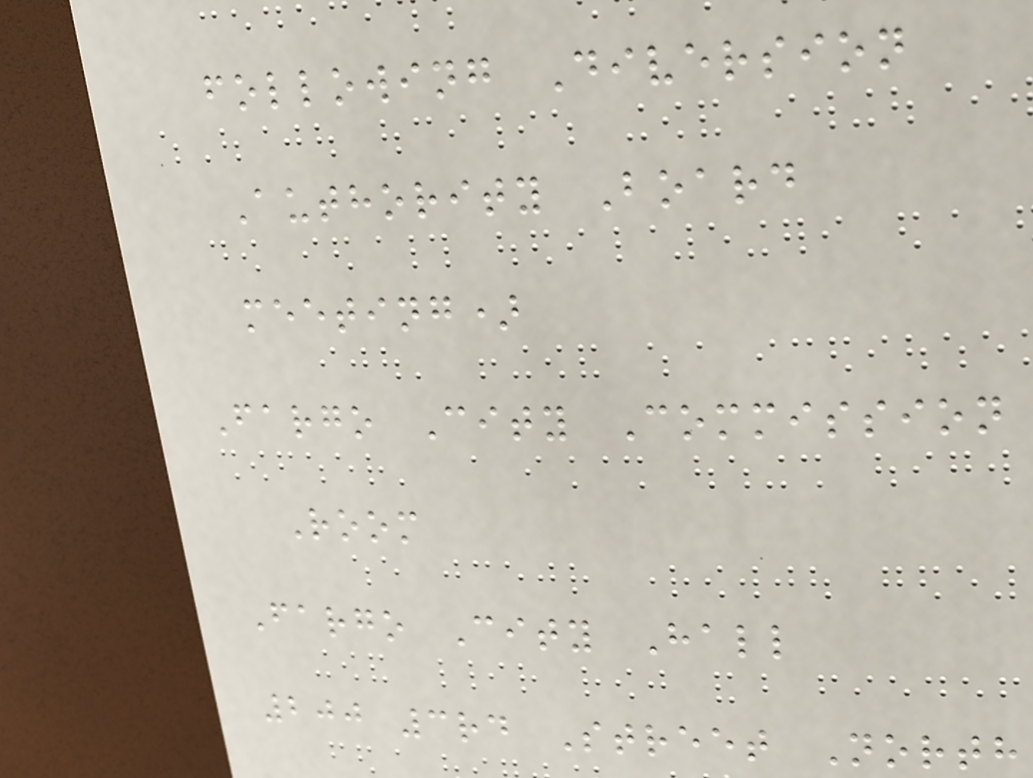following Diversion
Authority Board
meeting)
Fargo City Commission
Room
Fargo City Hall
200 3rd Street North
